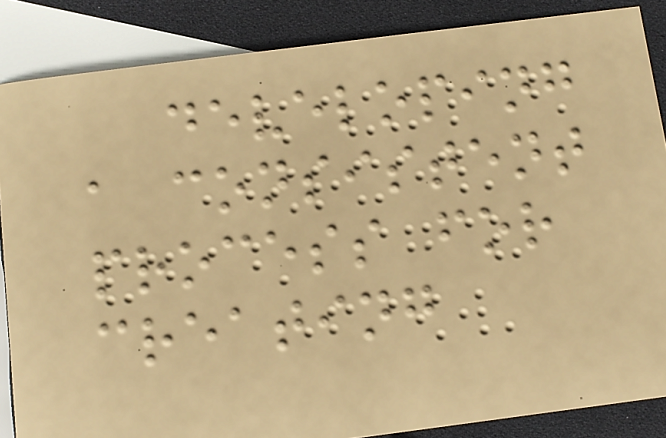developing
a consistent
process for
creating
